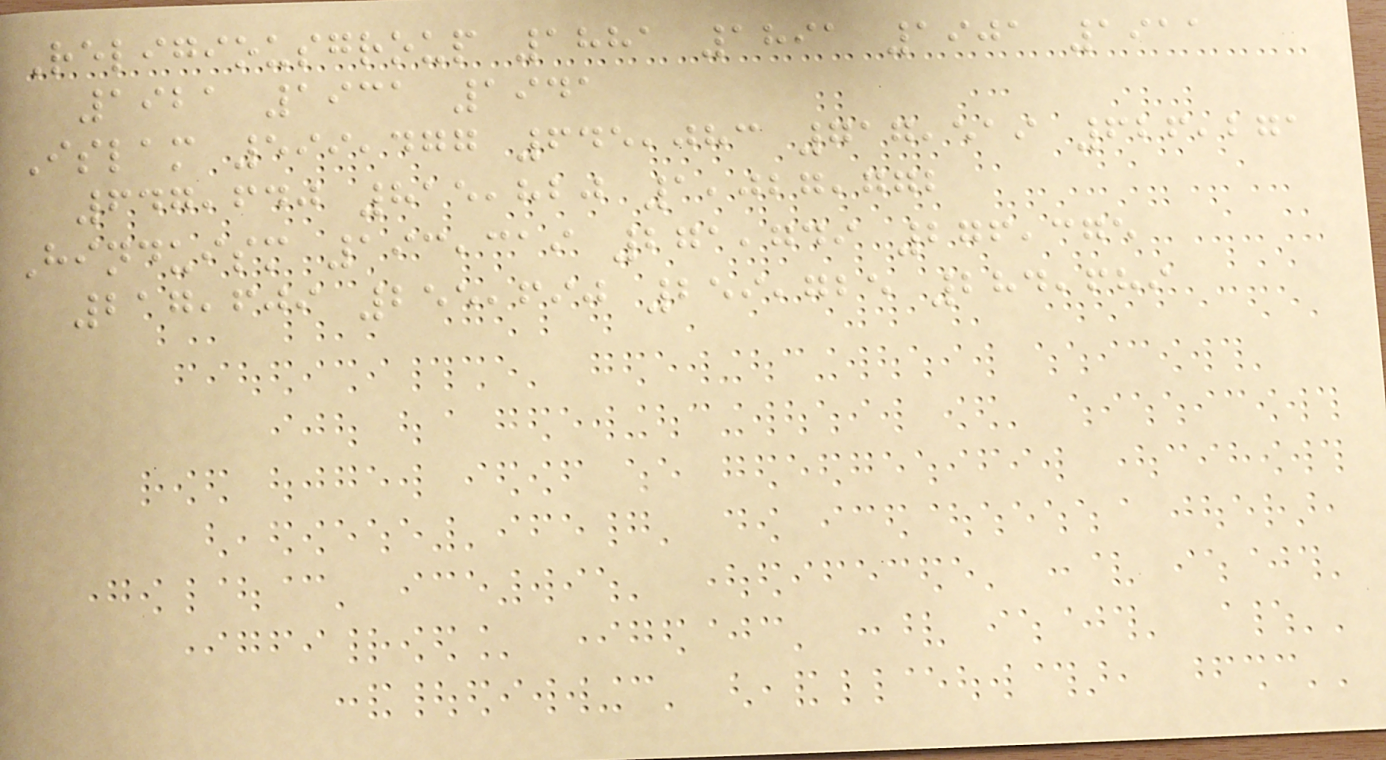Religiousgroup 1881 1891 1901 1911
1921 1931 1941
Islam 599,477 645,083 717,519 626,271
647,640 815,820 1,027,772
Hinduism 193,319 271,749 276,375
217,609 255,690 259,725 284,689
